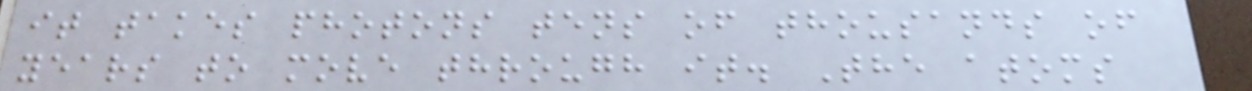it takes photons tens of thousands of
years to move through it. The atoms
